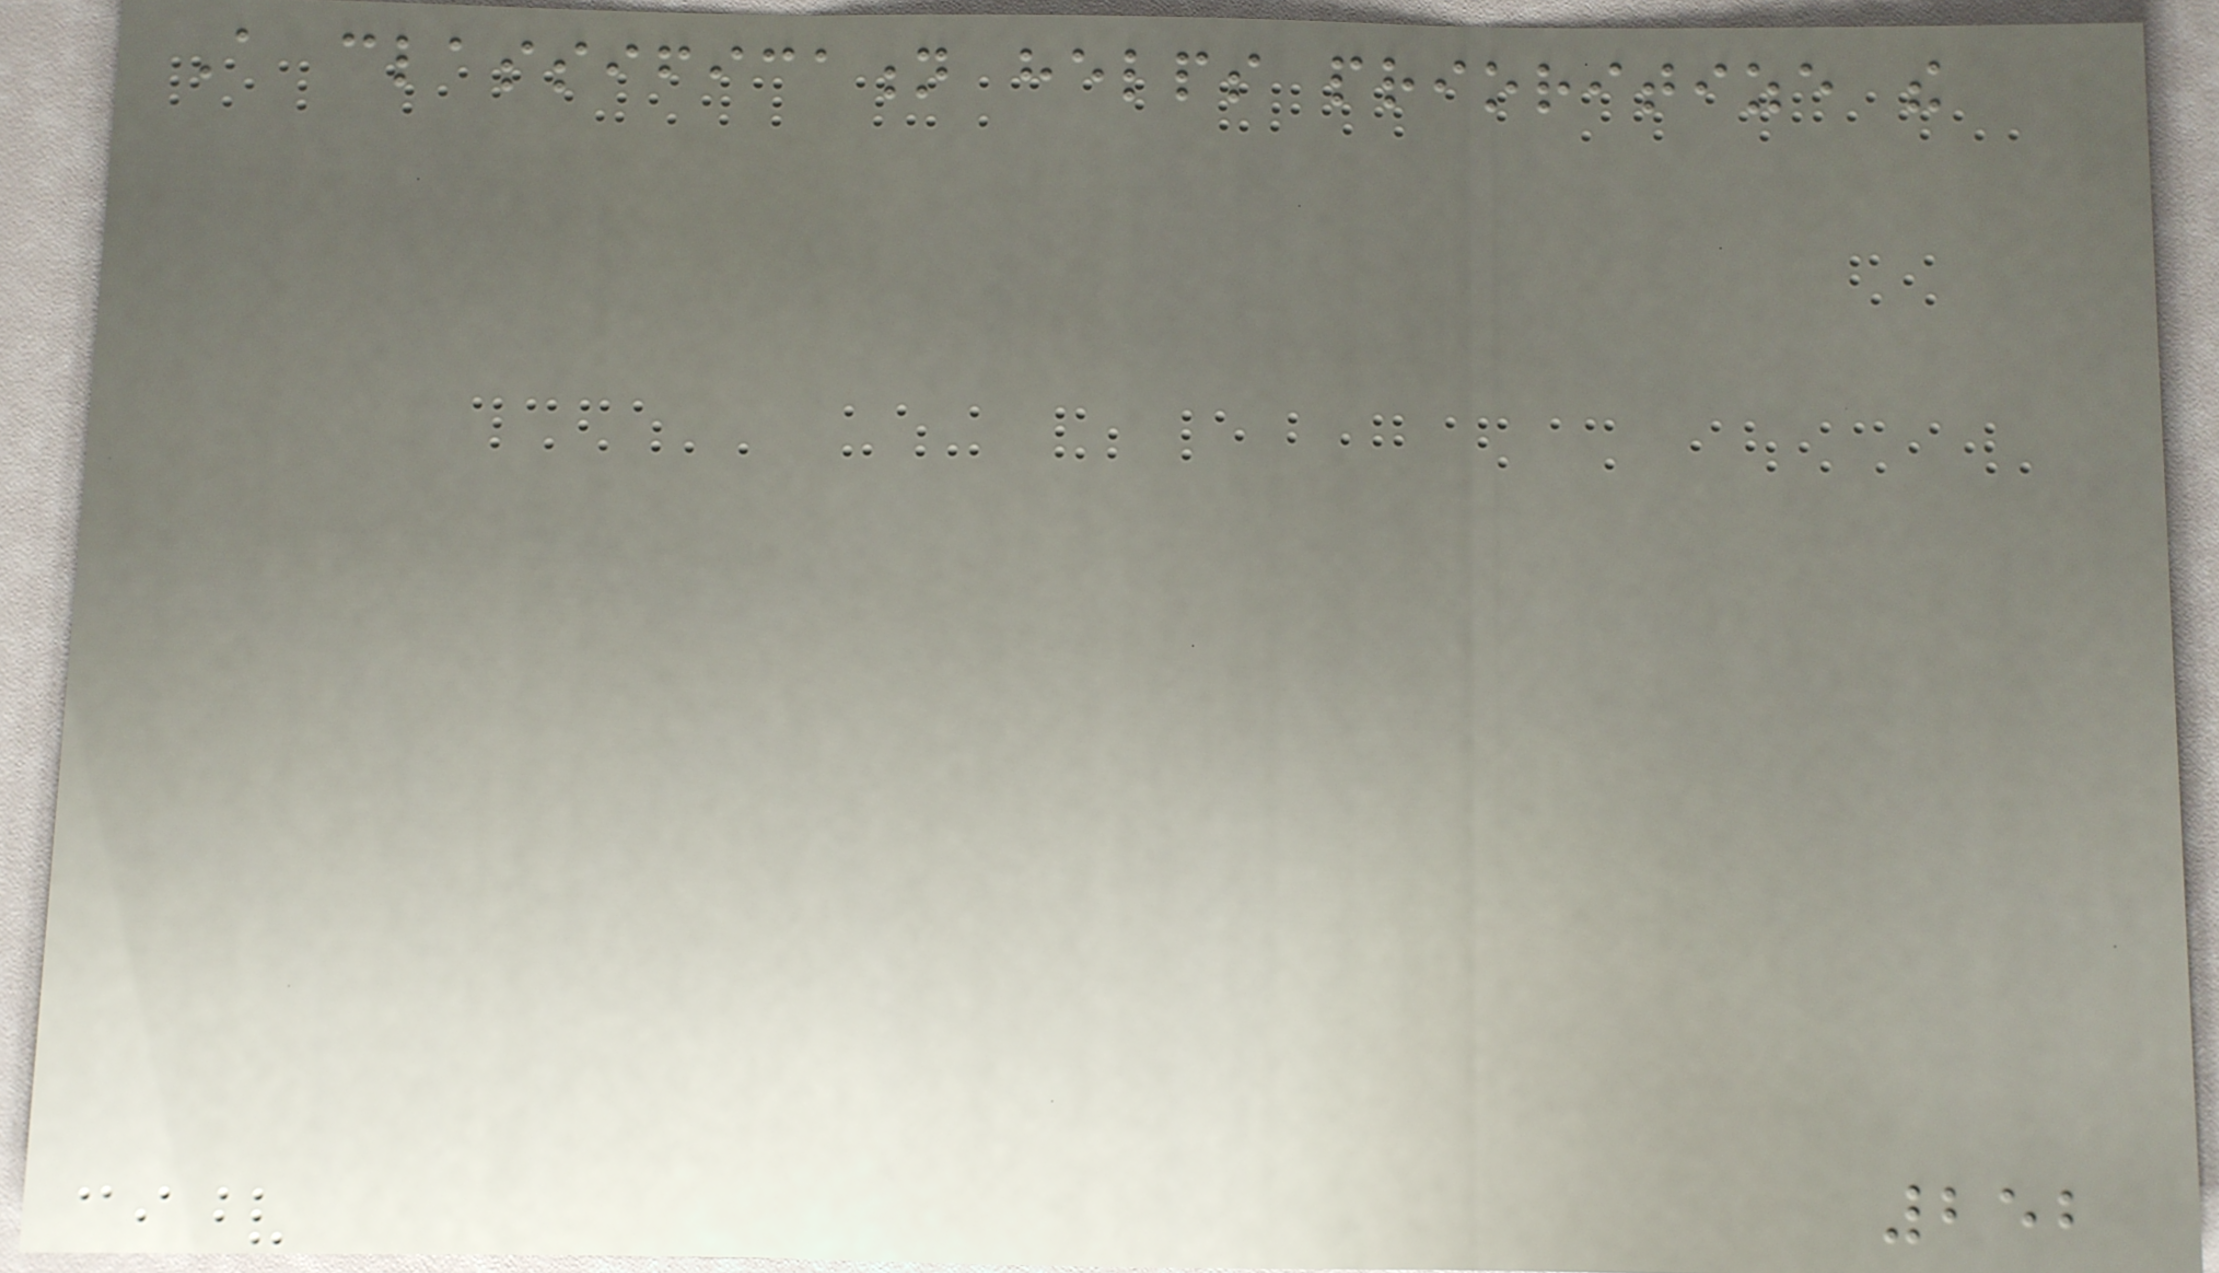A classification helps prioritize the
252
